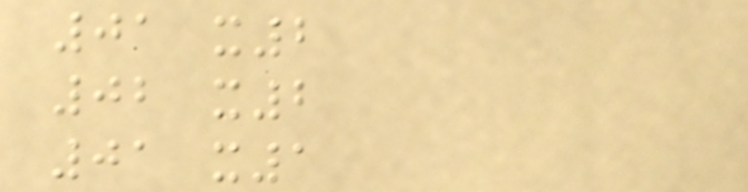01 x2
02 x2
01 x1
